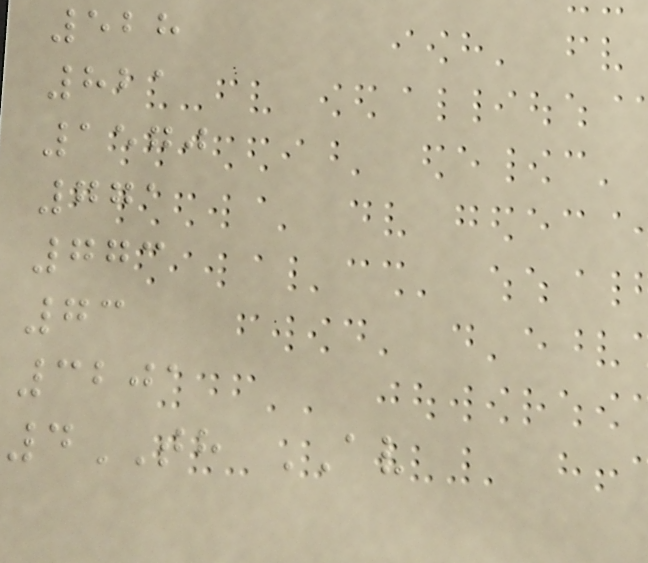528
821
1570
771
773
73
3201
4TH AV
